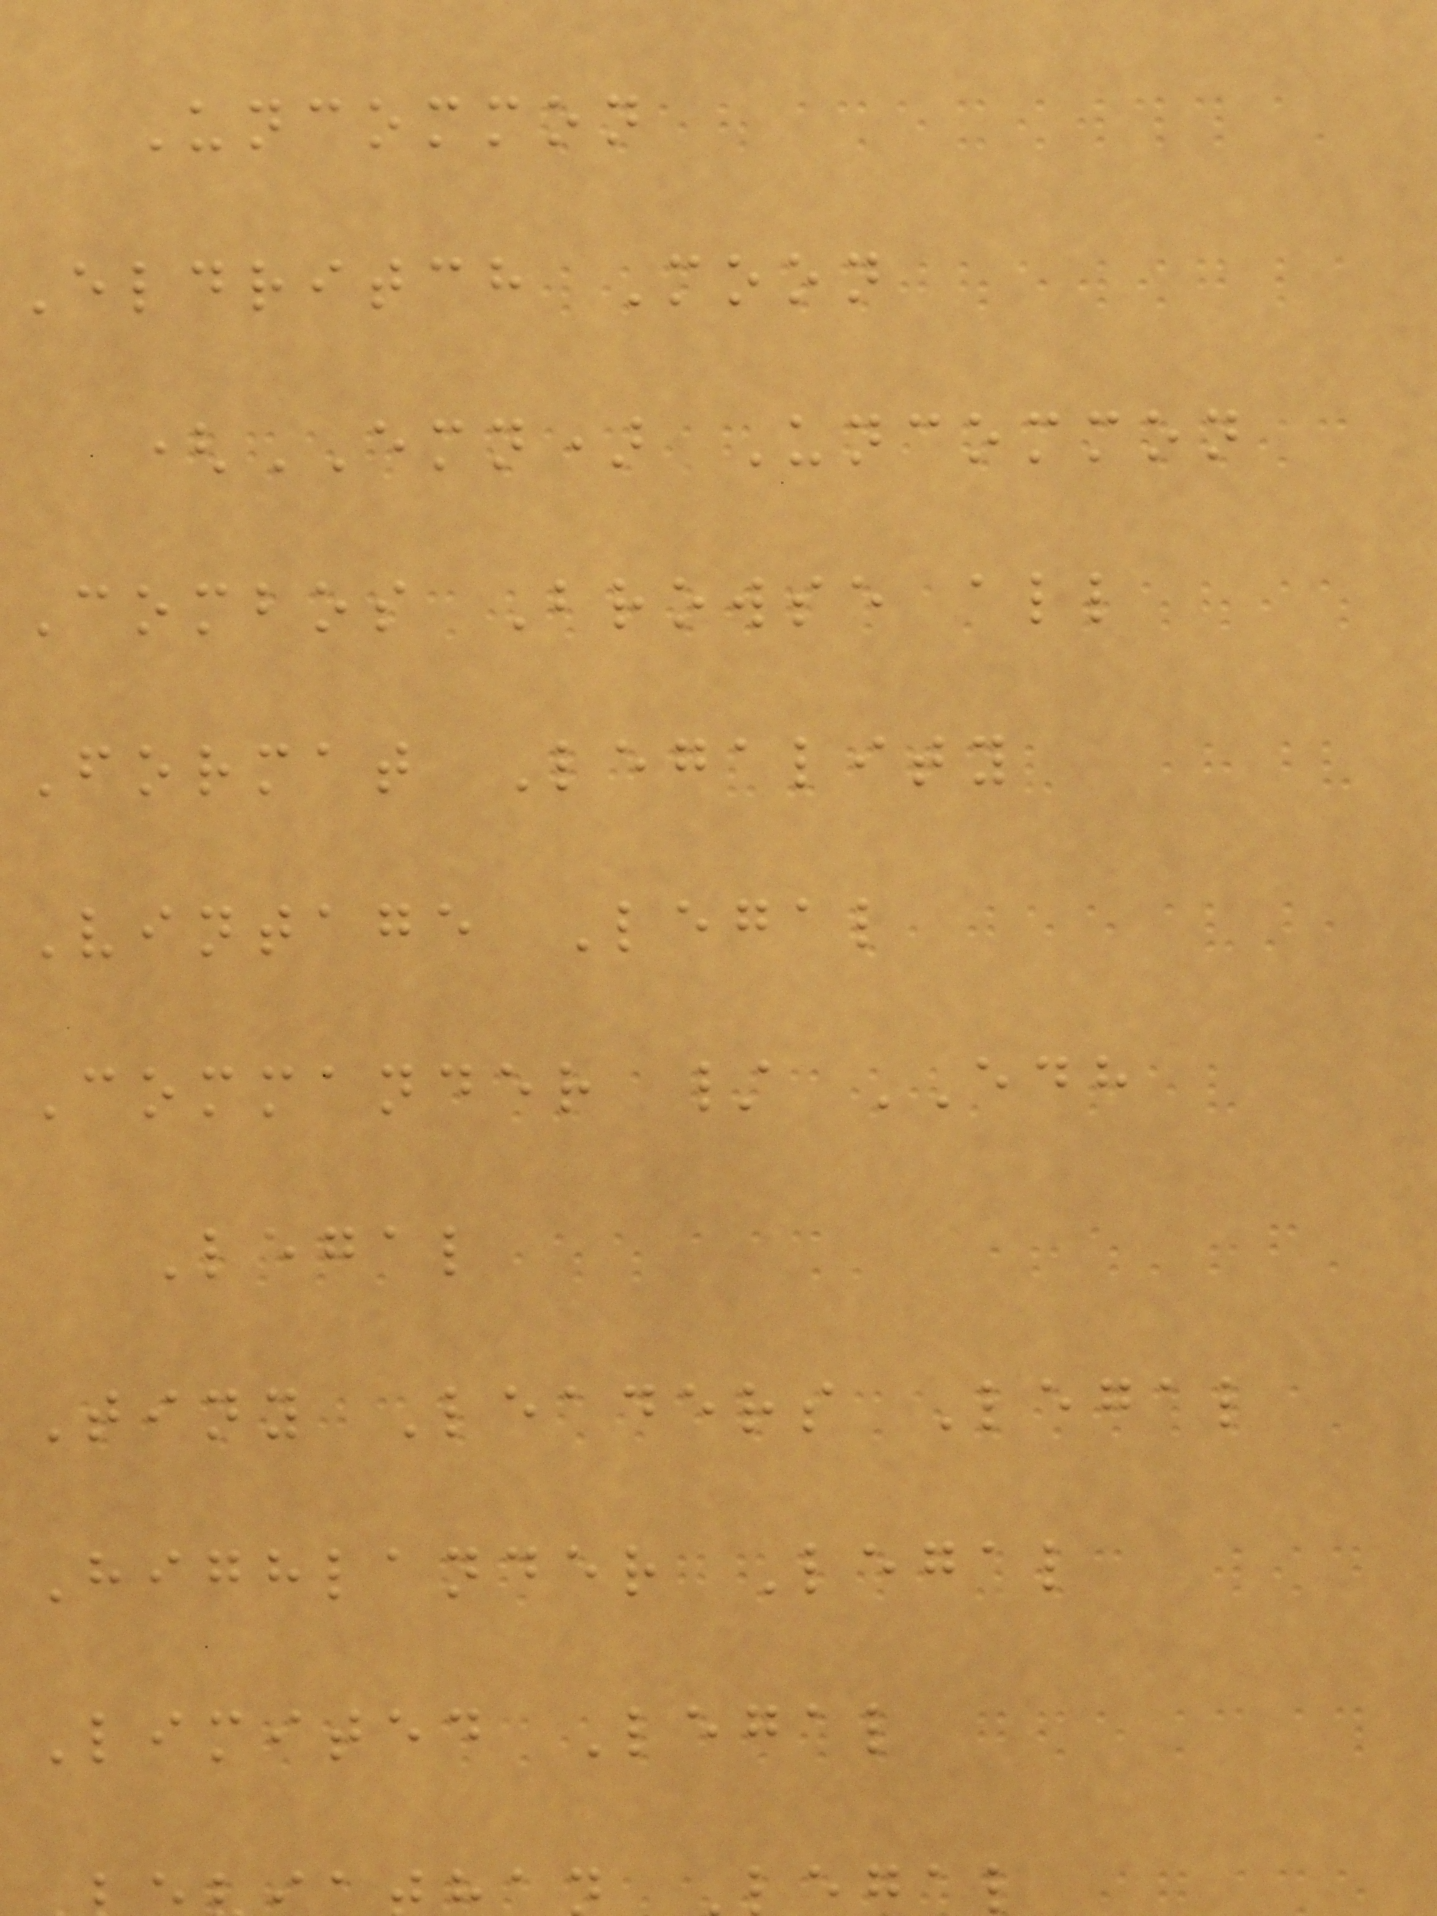Uncommon
Eldritch Moon
(EMN) Uncommon
Combos Browse all
Format Legality
Vintage Legal
Commander / EDH
Legal
Tiny Leaders Legal
Highlander Legal
Limited Legal
